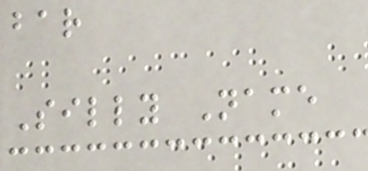bar
Silly Name
